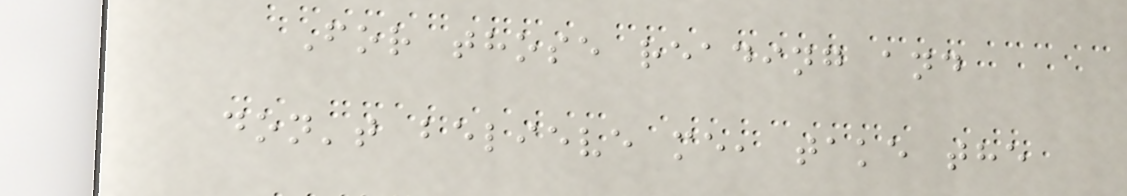For those reading and
don't believe me, take the
